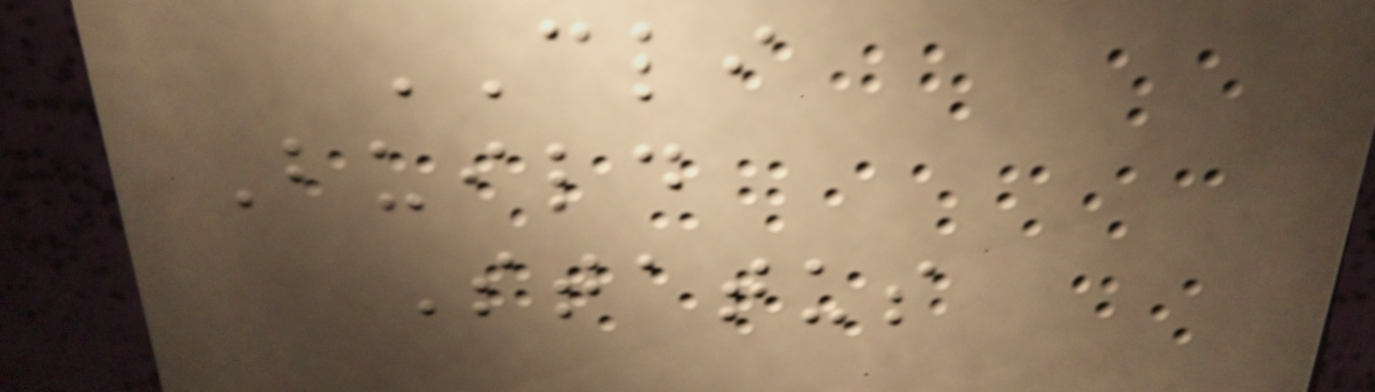CLI
Build
Status
